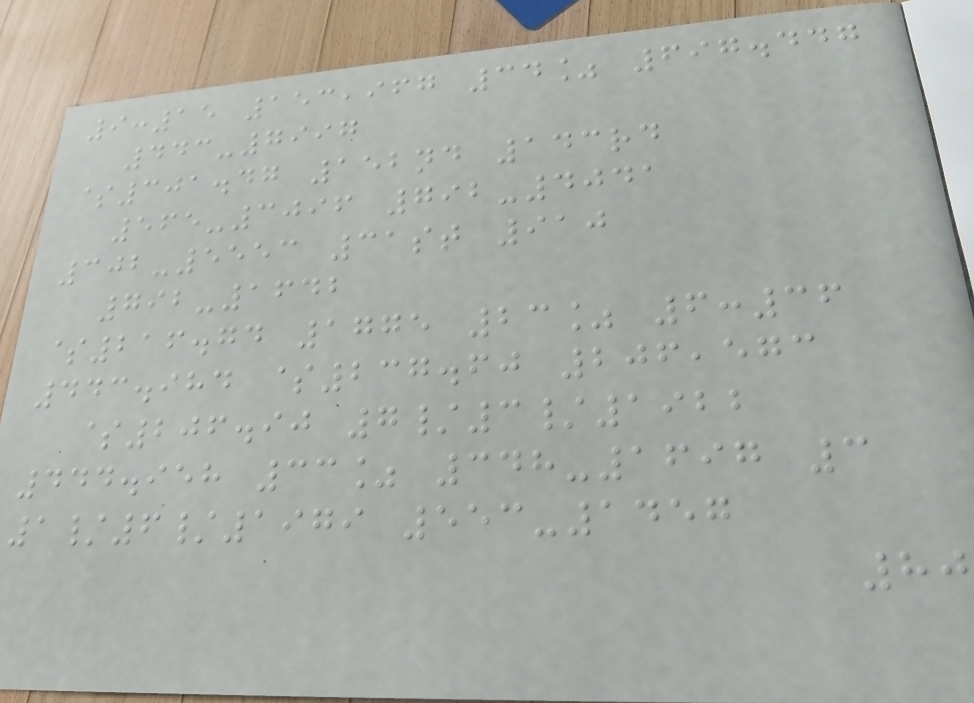9:15 153,967 34% 697.447
443-7997
$301.47 152nd 143rd
565-3096 792-4041
302-5553 31st 910
792-1642
$216.74 1775 23% 6:36
443.984 $237.60 206,573
$206.90 7/3/1922
444.958 33% 348-1697 3
1/6/1979 553-1457
80
